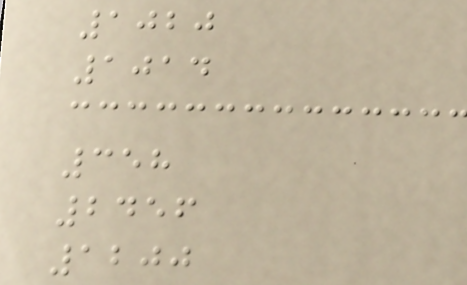1020
1014
358
2456
1200
